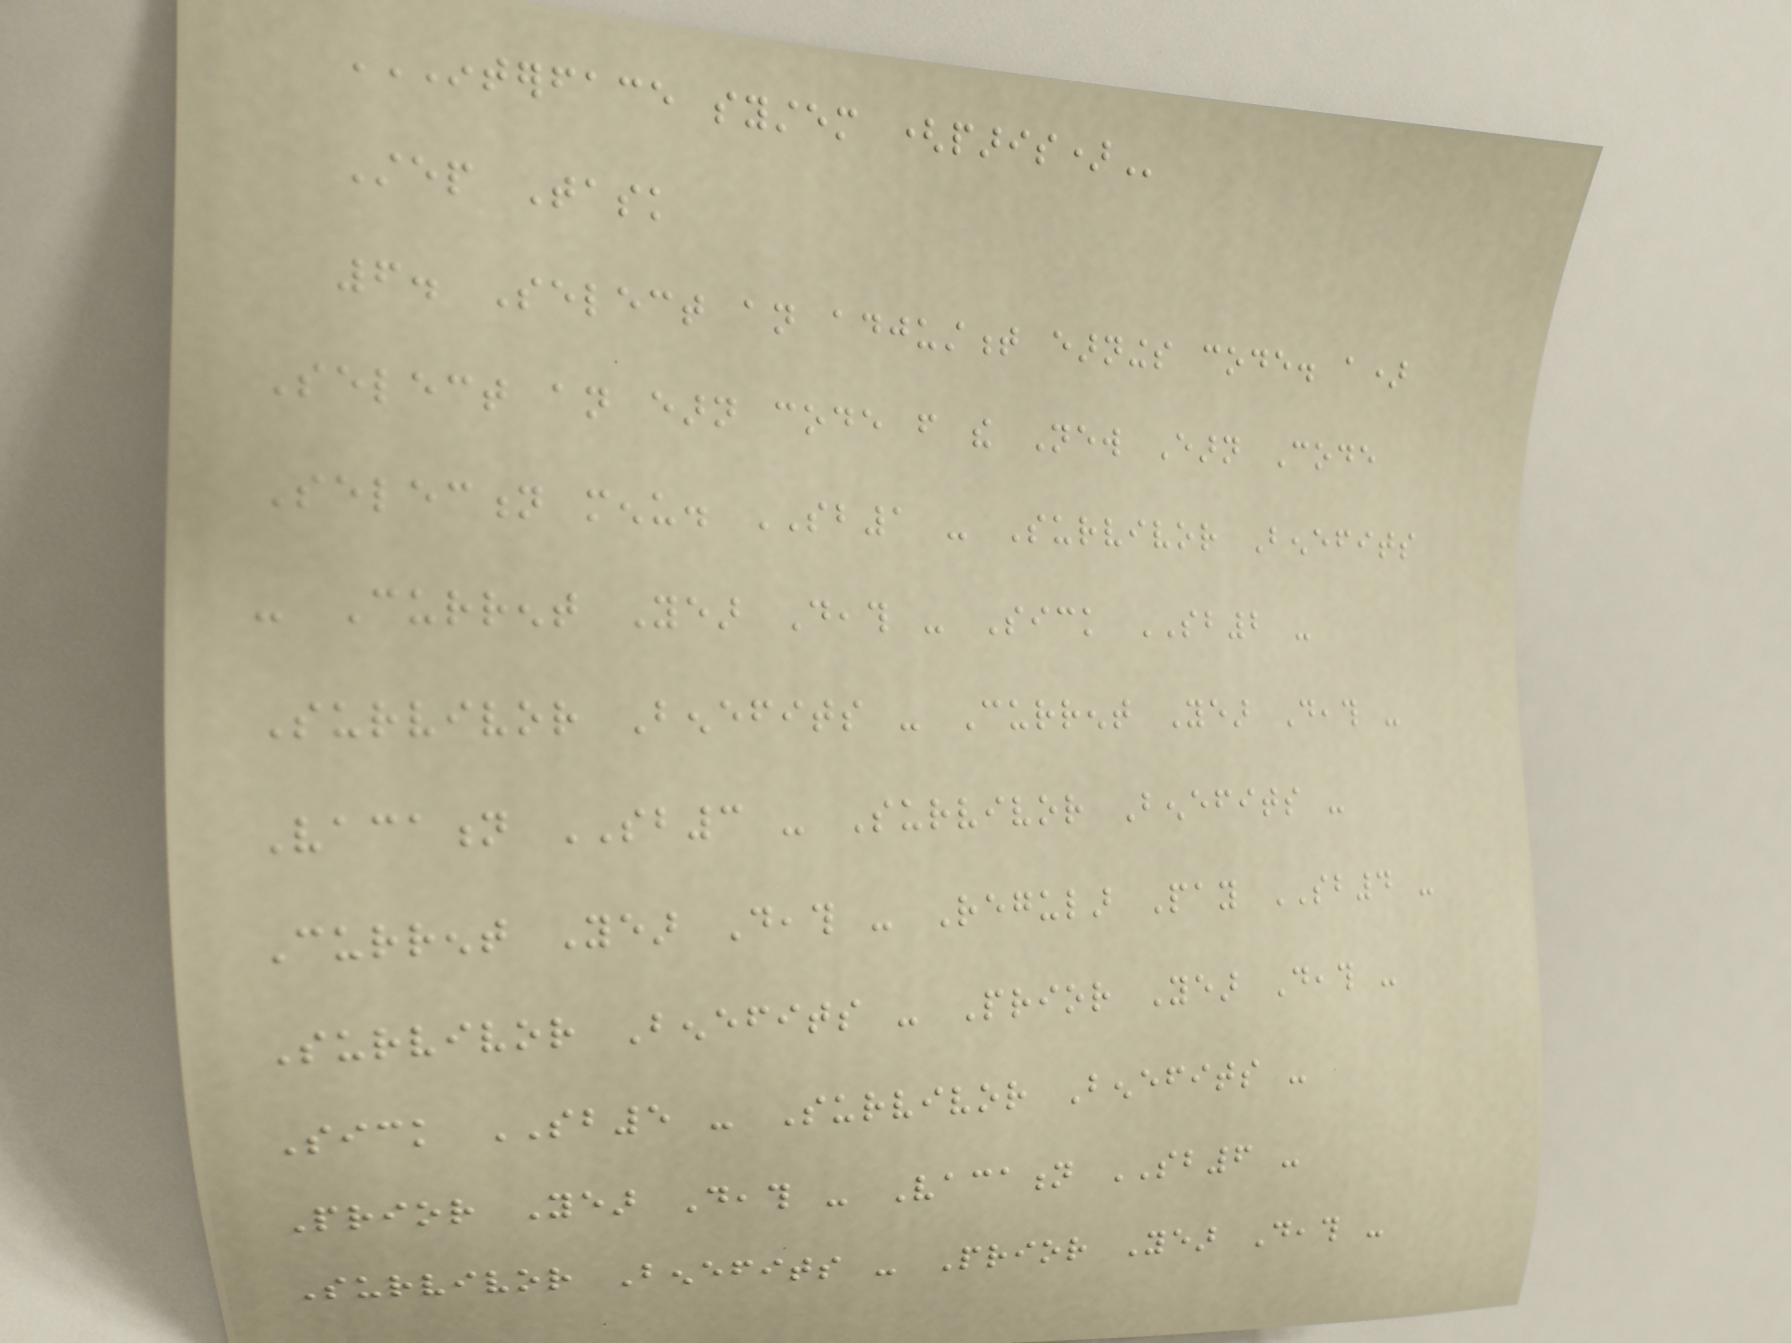INTERFACE SYSTEM (PARIS)
Step Task
6. Select an adjustment earnings code. a)
Select an earn code from the New Earn Code
Selection menu. SB1 - Survivor Benefits
- Current Year Death - Sick SB2 -
Survivor Benefits - Current Year Death -
Vacation SB3 - Survivor Benefits -
Current Year Death - Regular Pay SB4 -
Survivor Benefits - Prior Year Death -
Sick SB5 - Survivor Benefits -
Prior Year Death - Vacation SB6 -
Survivor Benefits - Prior Year Death -
